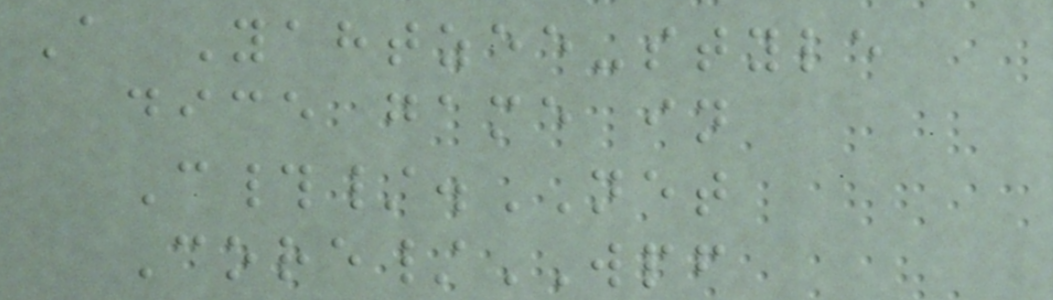A Yahtzee-style
dice game in
C#/.NET
Core/WPF
